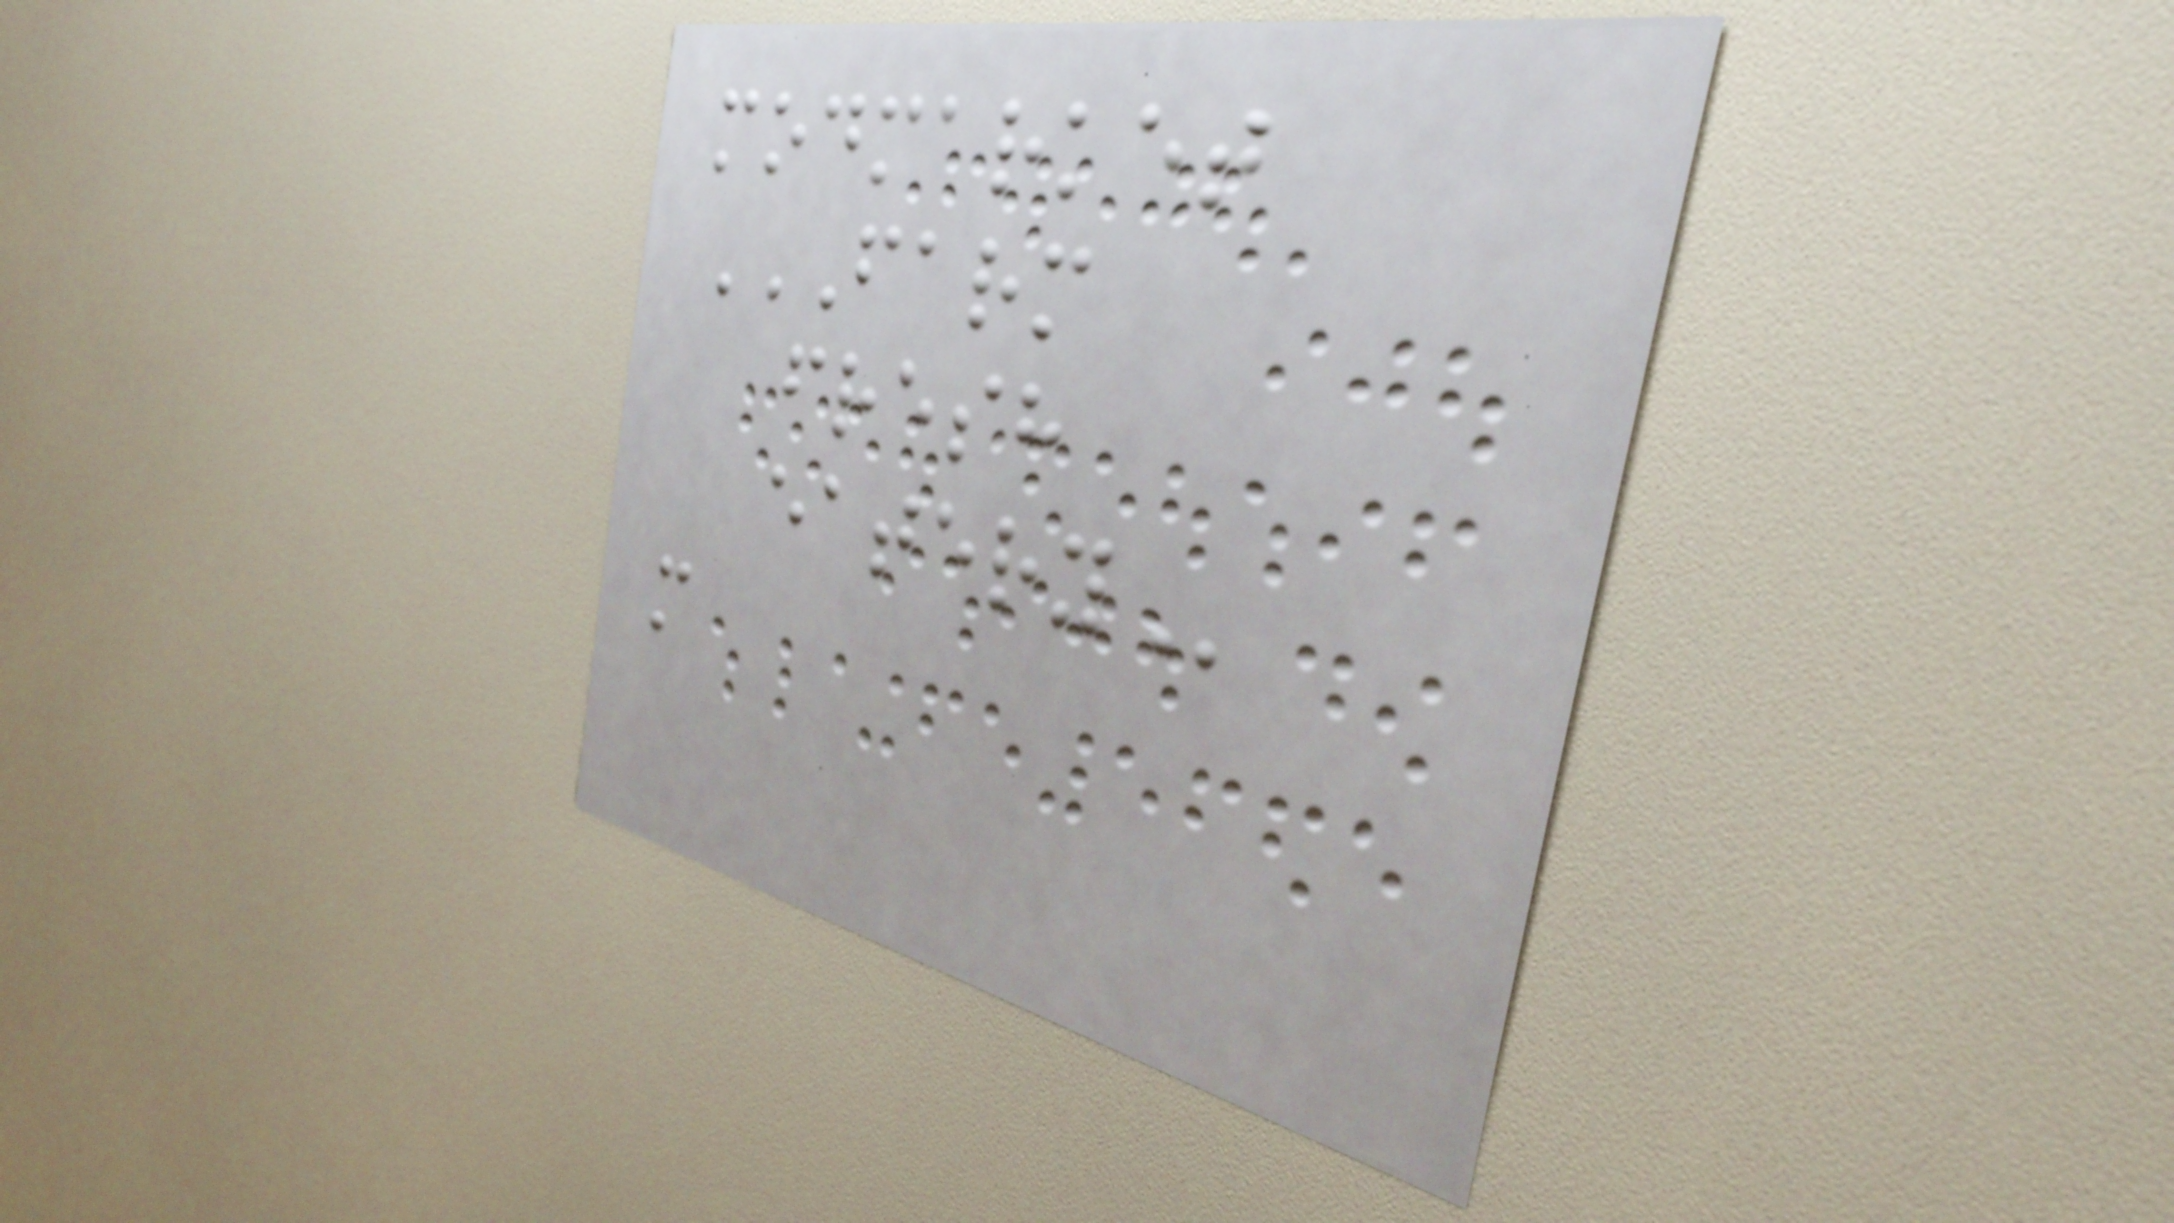modmarket
FARM
FRESH
EATERY
m
